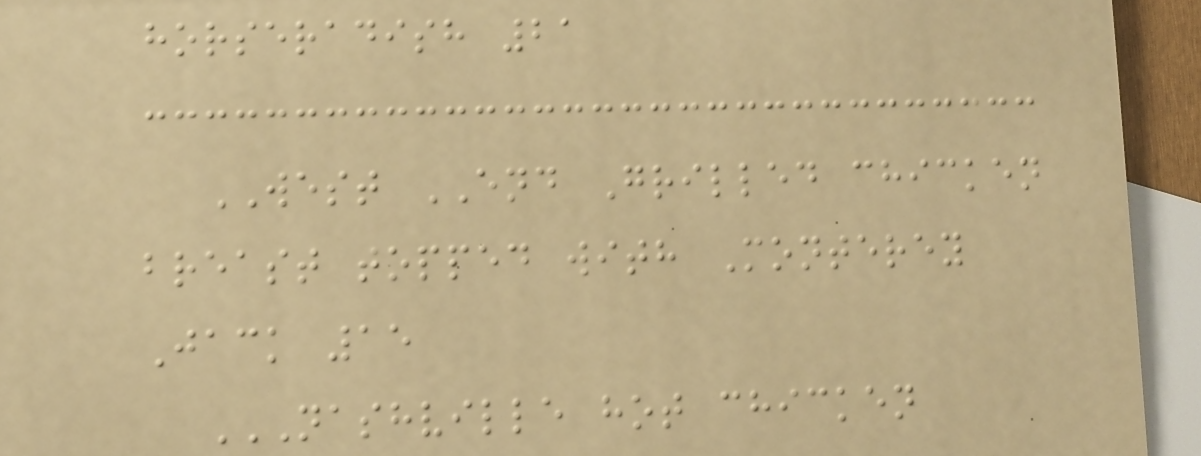horseradish 21
WEST END Grilled chicken
breast topped with Monterey
Jack 15
NASHVILLE HOT CHICKEN
